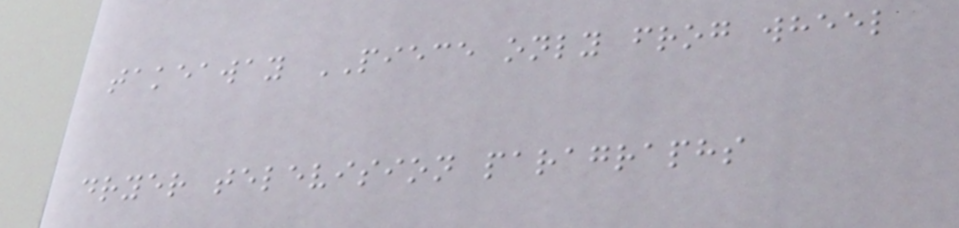takeaway PIECE only frog wheel
dryer television paragraphs
